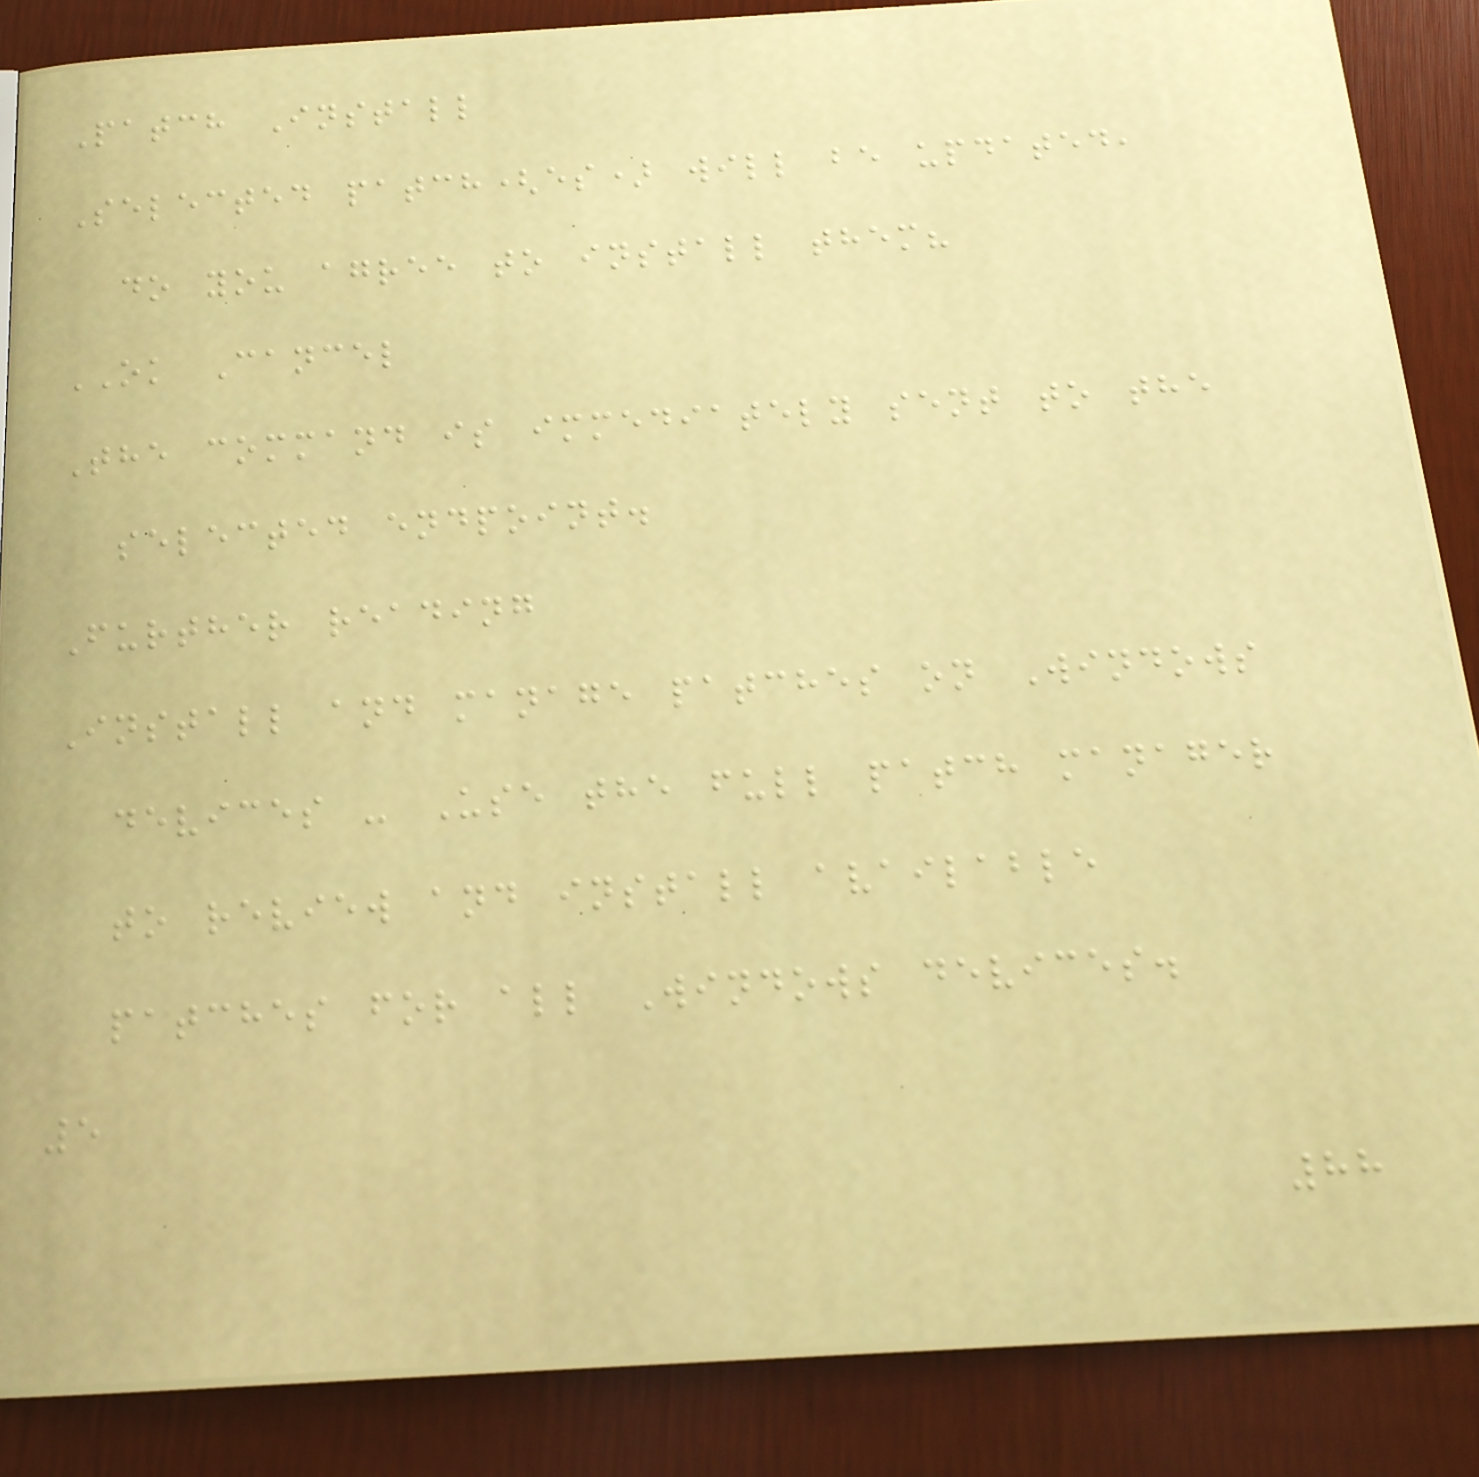Patch Install
Selected patch(es) will be updated,
do you agree to install them?
OK Cancel
The command is immediately sent to the
selected endpoint.
Further reading
Install and manage patches on Windows
devices - Use the full patch manager
to review and install available
patches for all Windows devices.
5
88
